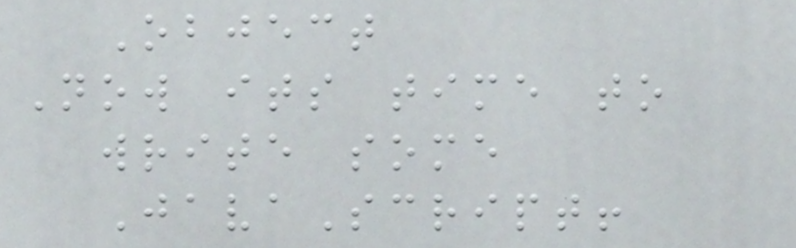Object
Now its time to
write some
JavaScript!
